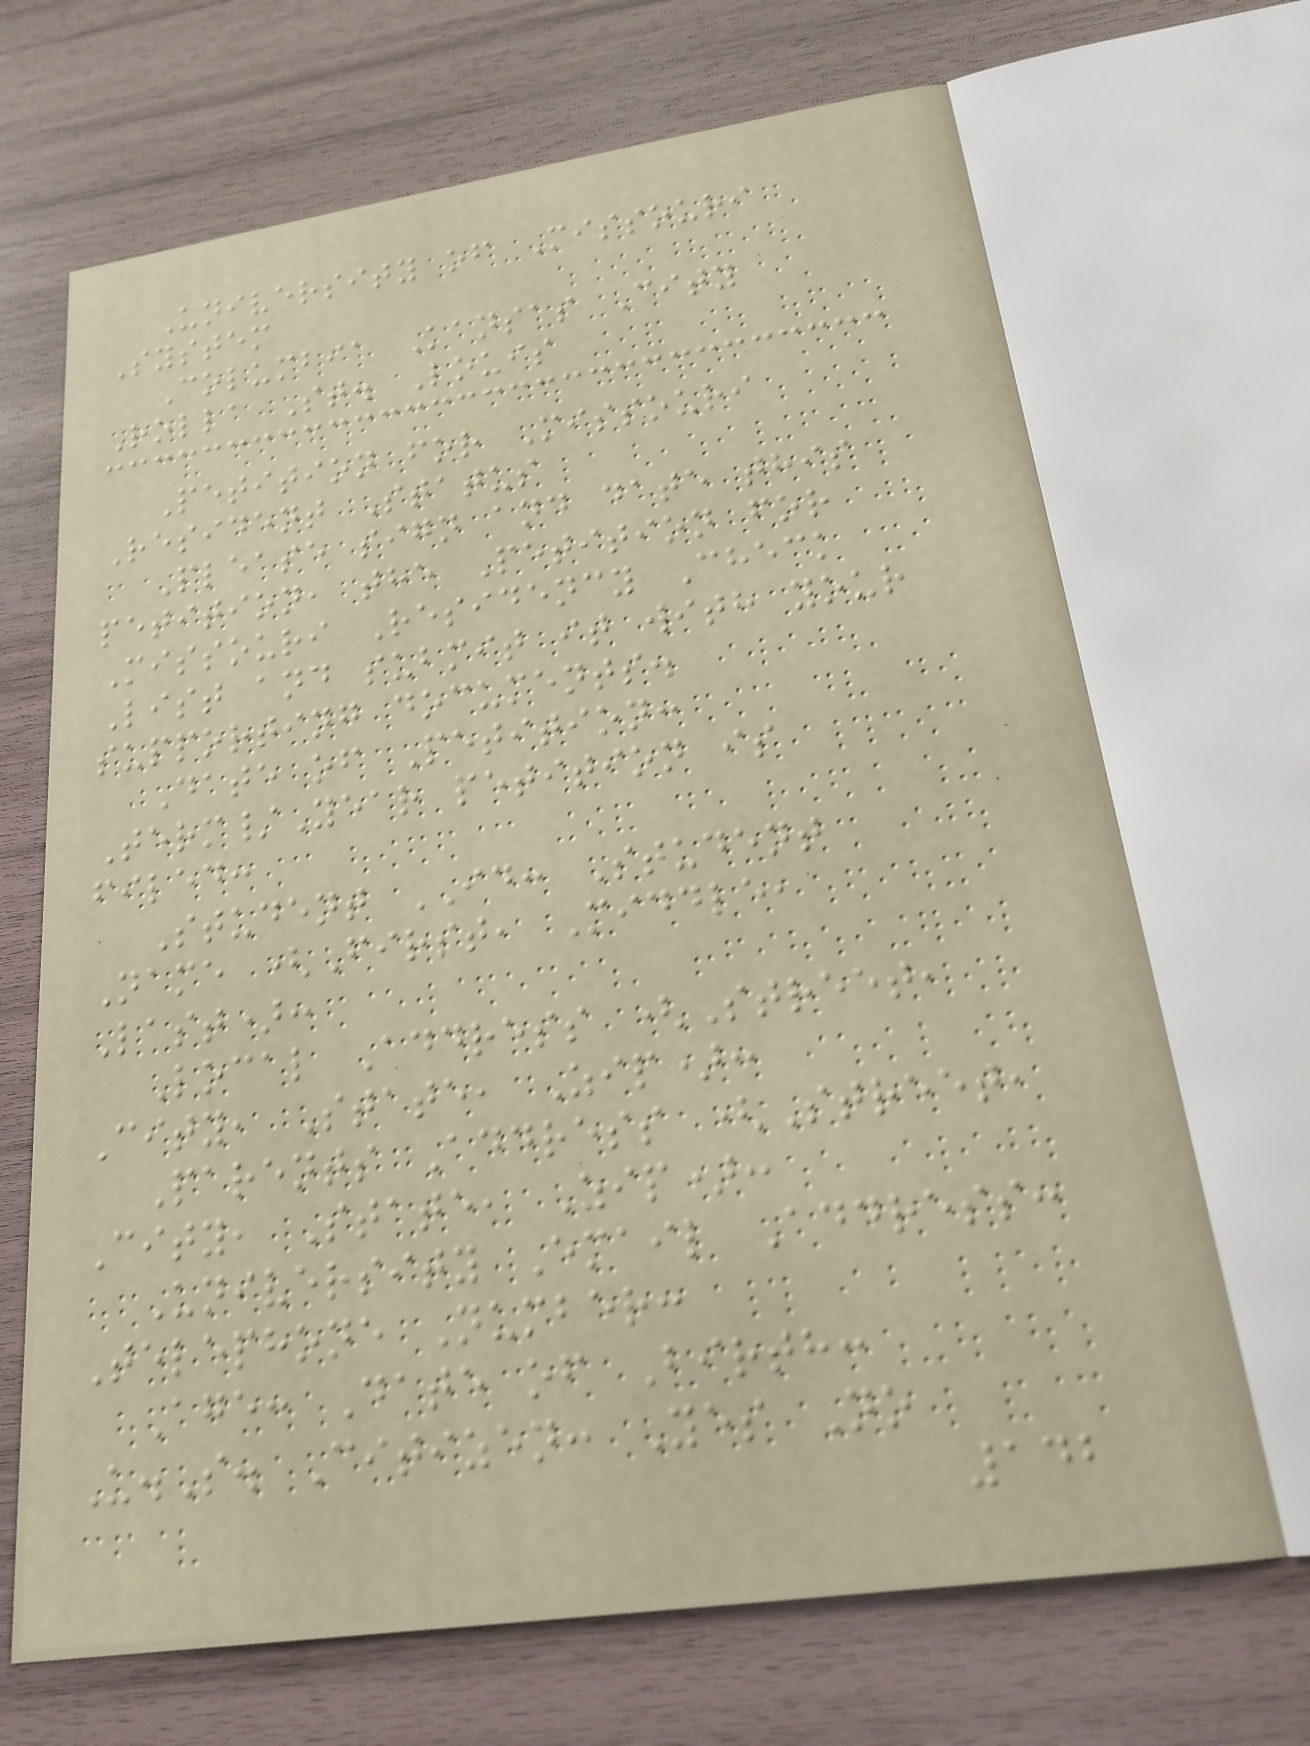University of Missouri
System
Columbia Kansas City
Rolla St. Louis
Petition for Missouri
Resident Status
Please sign and date this
petition, the Petition for
Missouri Residency Check
List and submit it with your
supporting documents.
Date of Petition:
Term/Year petition is
filed:
Student ID: Student
Name (First, Middle,
Last):
Local Address (Street,
City, State, Zip):
Parents Address (Street,
City, State, Zip):
University Email Address:
Telephone Number:
Age: Date of Birth:
U.S. Citizen: Yes No
142
